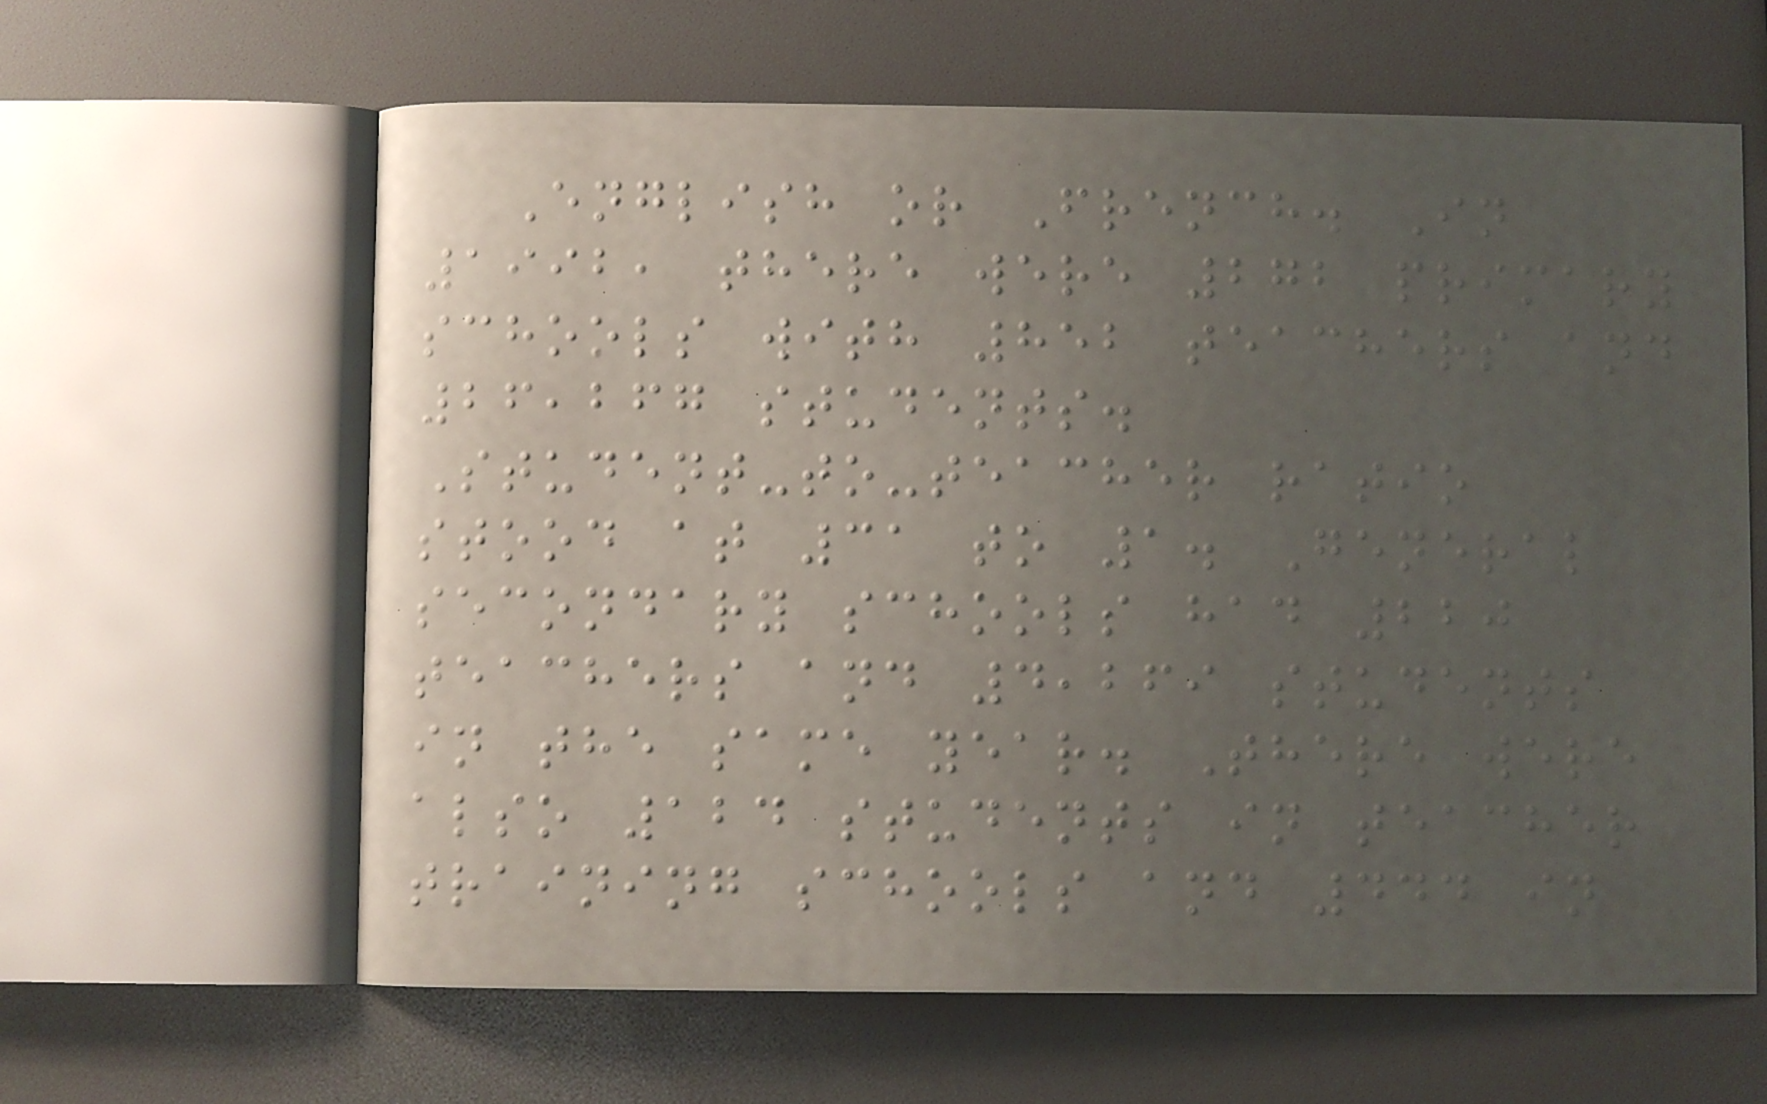English or French. In
1992, there were 272 primary
schools with 852 teachers and
26,267 students.
Student-to-teacher ratio
stood at 31 to 1. General
secondary schools had 220
teachers and 4,269 students
in the same year. There were
also 124 students in teacher
training schools and 444 in
